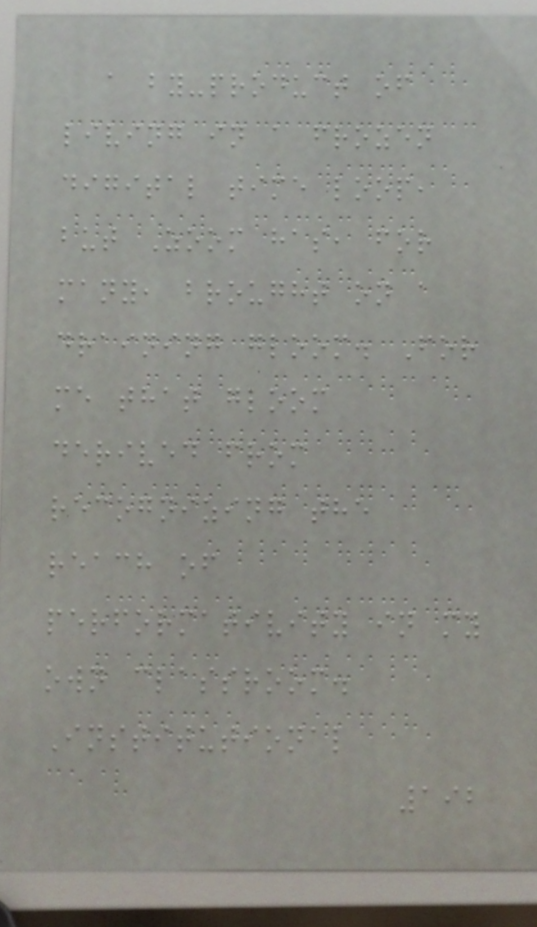a by-product of
living in a frozen
digital time loop,
but Zoom has, for
many, brought on a
draining gloom. For
me that gloom
derived from
recognizing the
reach of
performativity in my
own classroom.
Institutional
192
